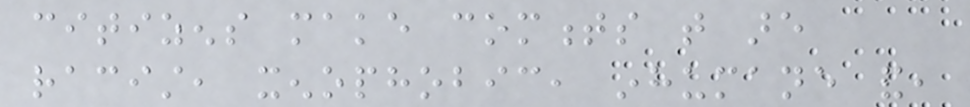citizens make comments that are
racist, xenophobic, inhumane and,
